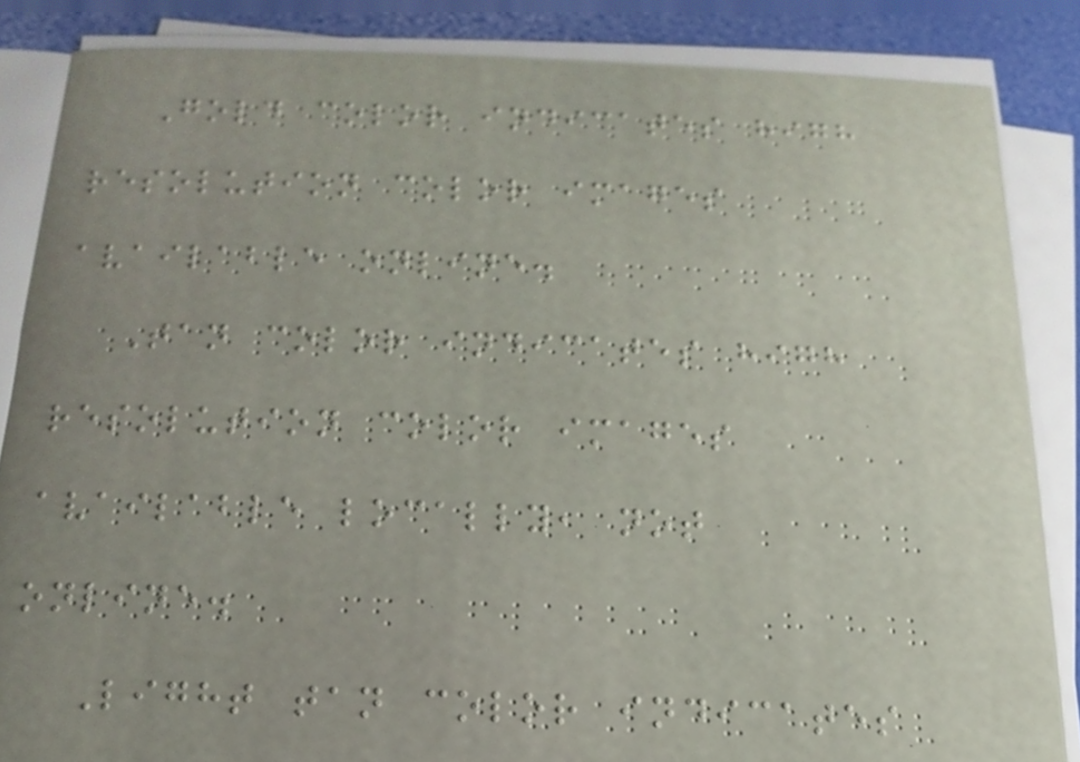Gold color indicates high
resolution color images
available online.
Tan color indicates high
resolution color images
available locally, not
online.
Light tan color indicates
